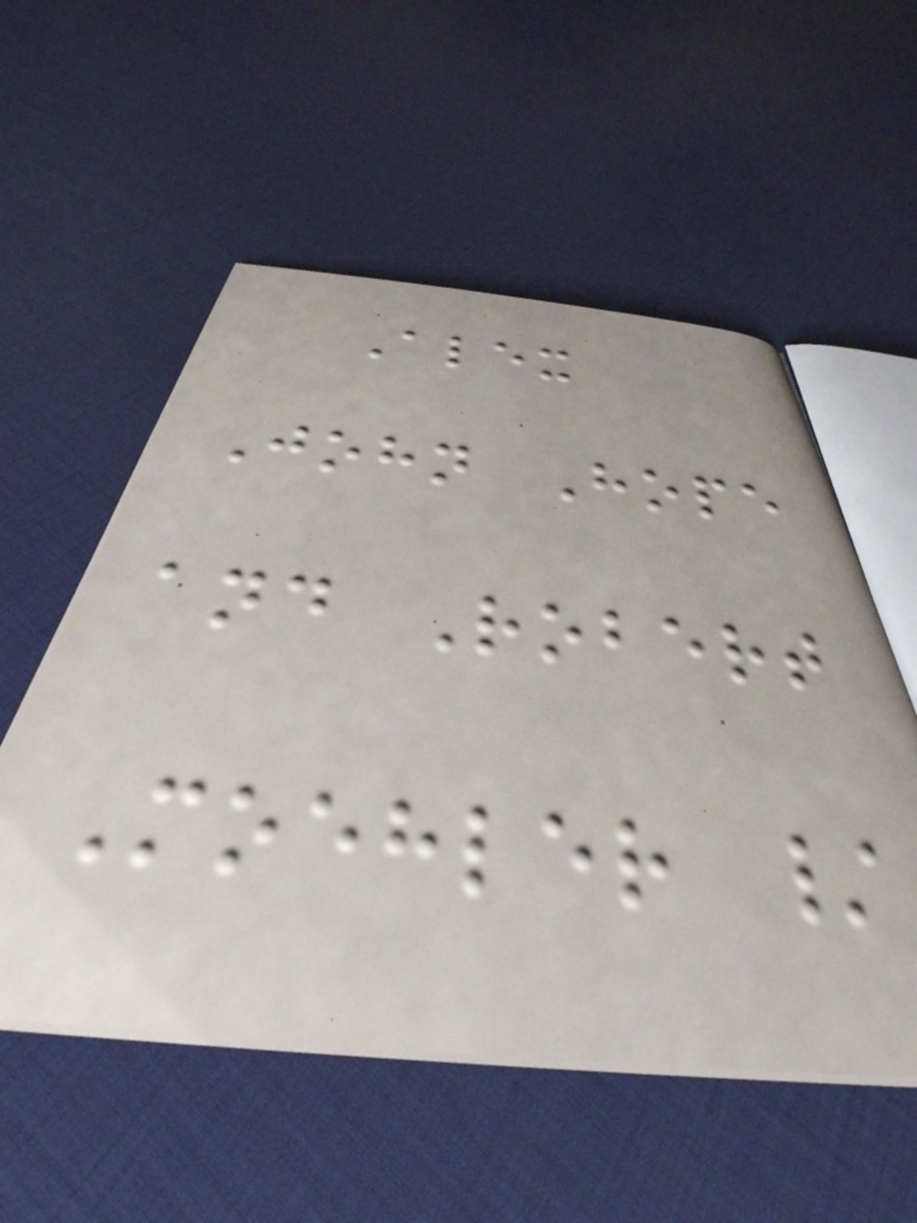Alex
John Hope
and Robert
Moehler /
